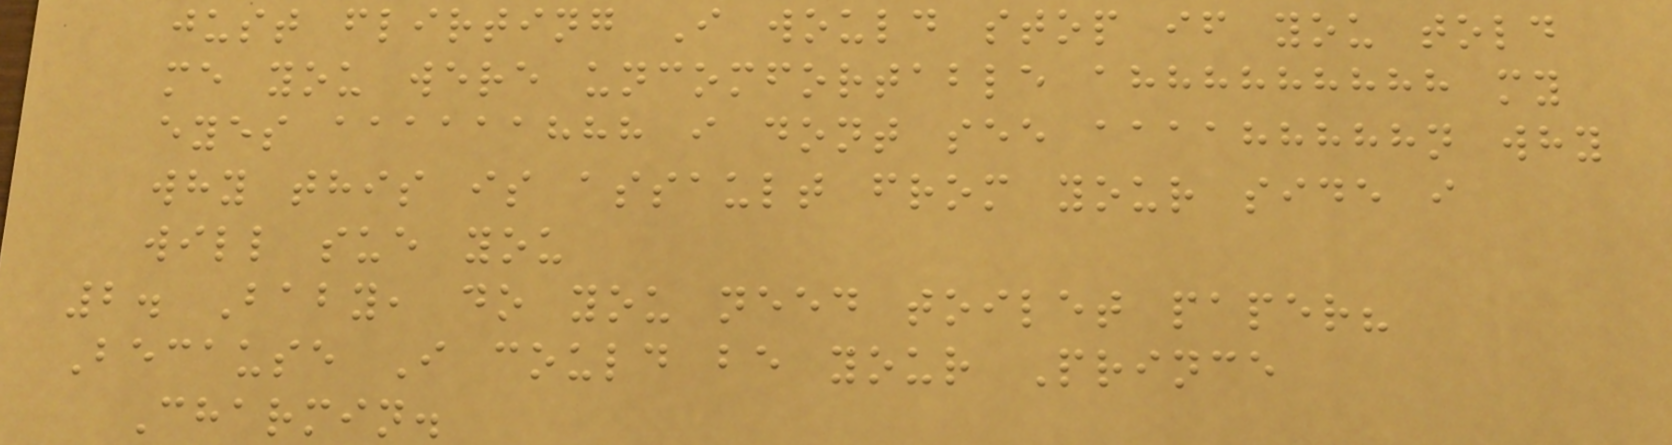just flirting I would stop if you told
me you were uncomfortable ahhhhhhhhh my
eyes aaaaaahhh i dont see aaaahhhhhn why
why this is assault from your side i
will sue you
2. Baby, do you need toilet paper?
Because I could be your Prince
Charmin.
